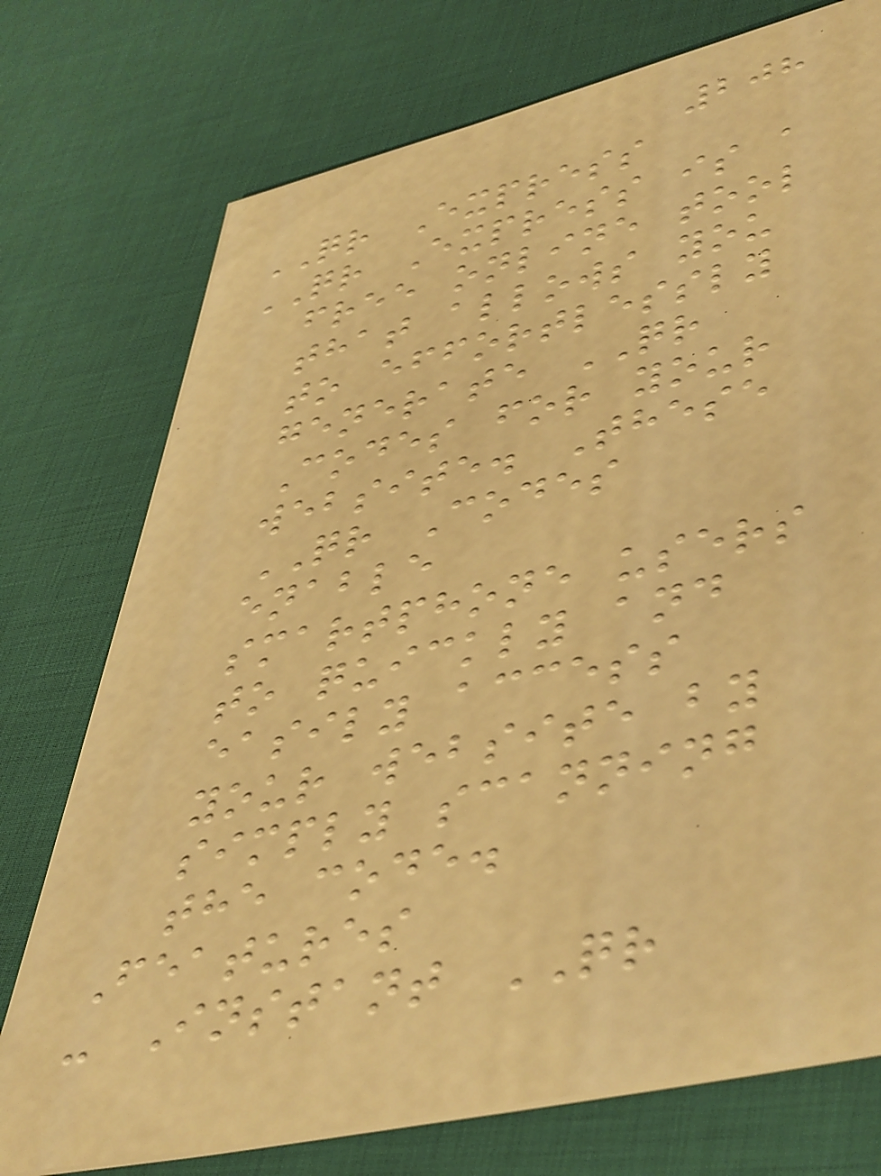208
QR Express
QR Express is a
free online tool
that allows you
to effortlessly
generate QR
Codes for your
website. These
QR Codes
enable
smartphone users
to quickly and
easily access
your website by
simply scanning
the code.
Features
- Instant QR
